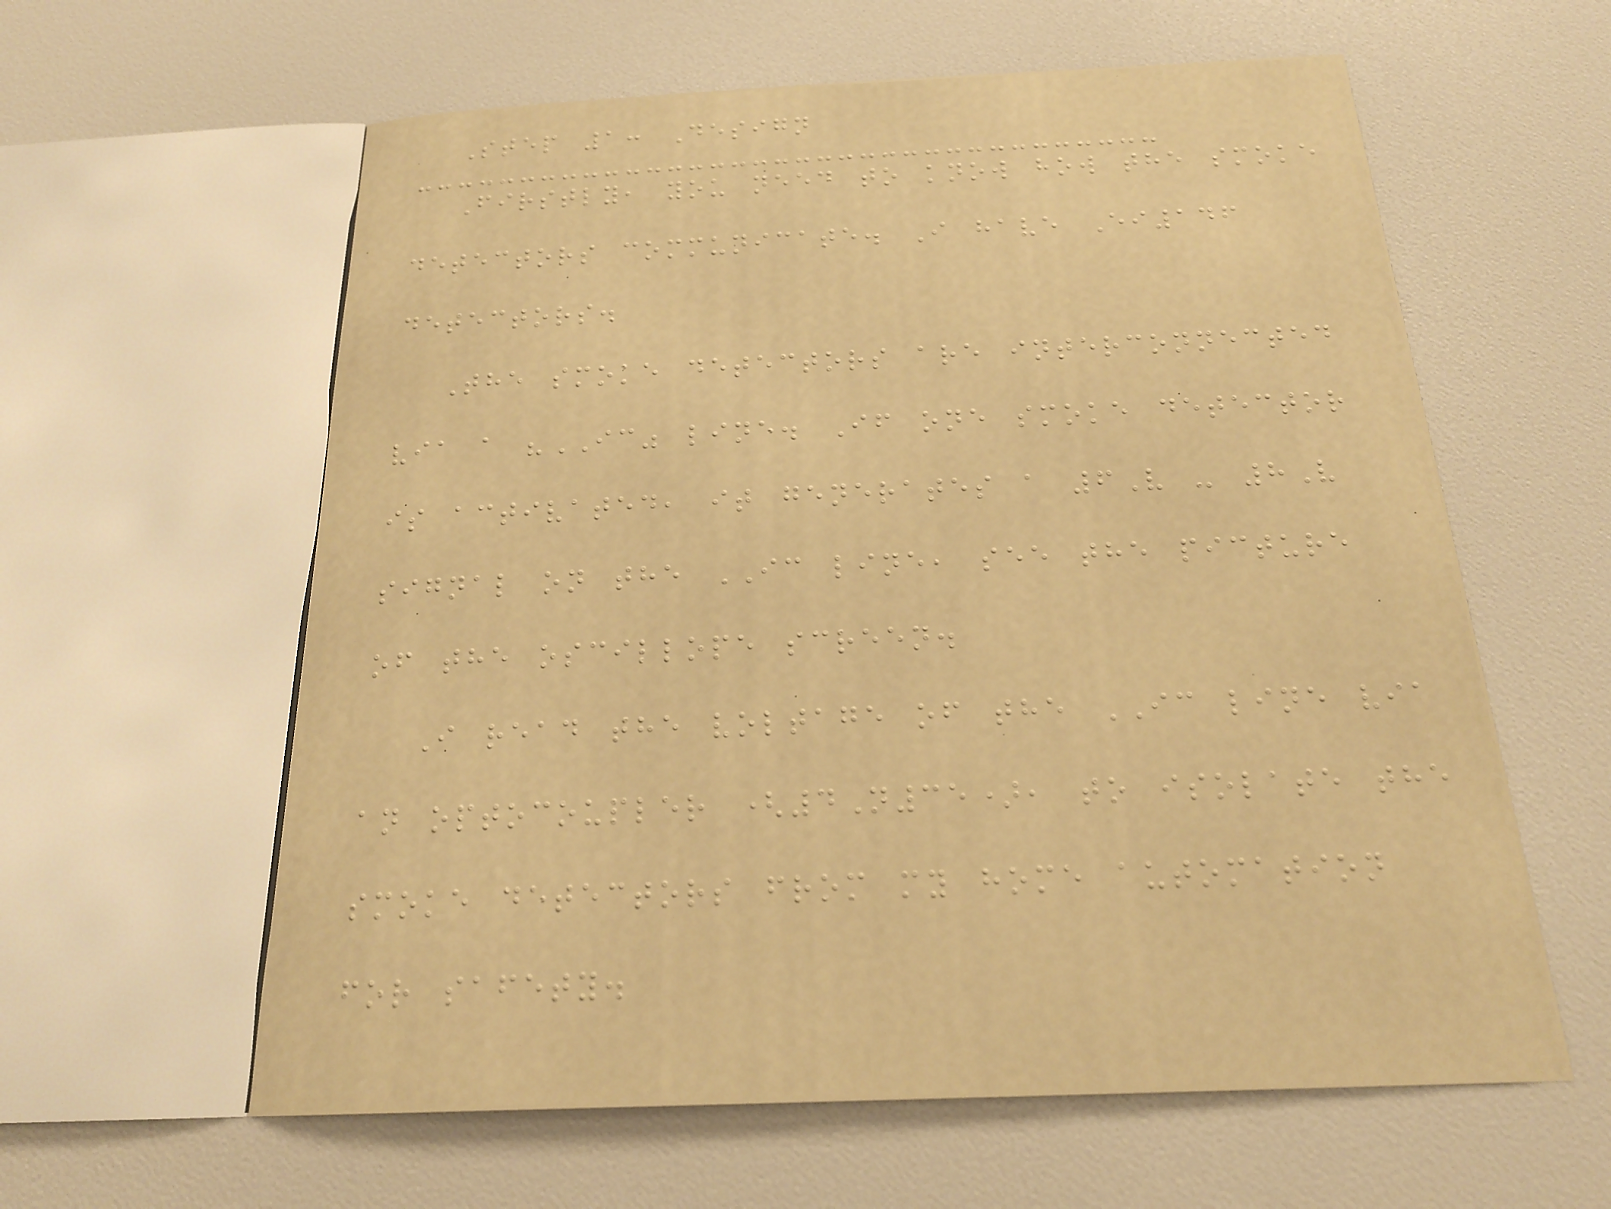Step 1: Design
Firstly, you need to know how the smoke
detectors communicate. I have Ei146
detectors.
The smoke detectors are interconnected
via a "IC" line. If one smoke detector
is activated, it generates a 6V - 8V
signal on the IC line, see the picture
of the oscillope screen.
I read the voltage of the IC line via
an optocoupler (4N35), to isolate the
smoke detectors from my home automation
for safety.
